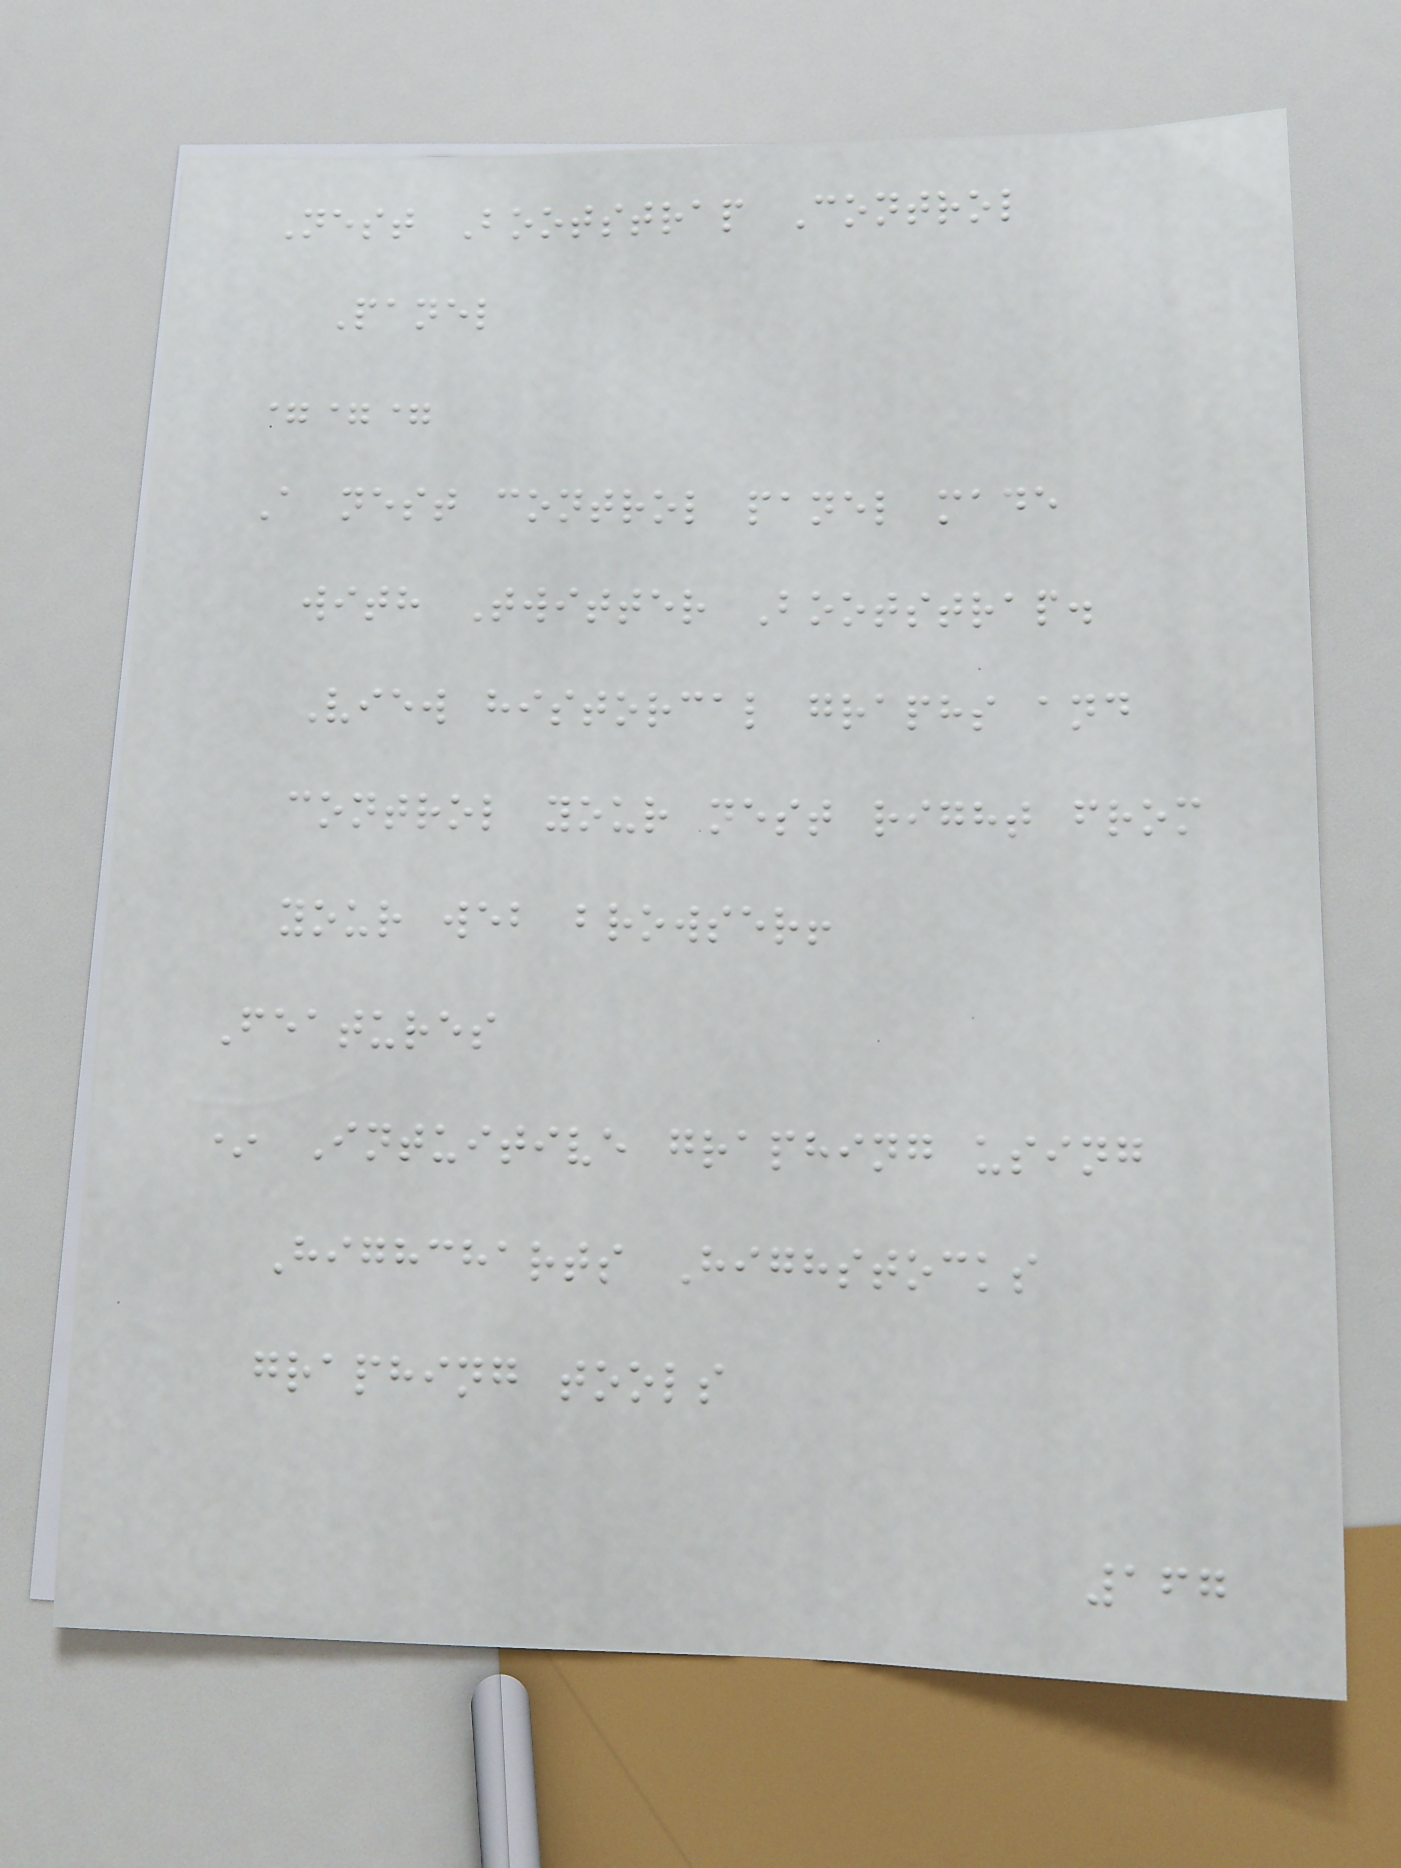Nest Bootstrap Control
Panel
===
A nest control panel made
with Twitter Bootstrap.
View historcal graphs and
control your nest right from
your web browser!
Features
* Intuitive graphing using
Highcharts Highstocks
graphing tools
167
